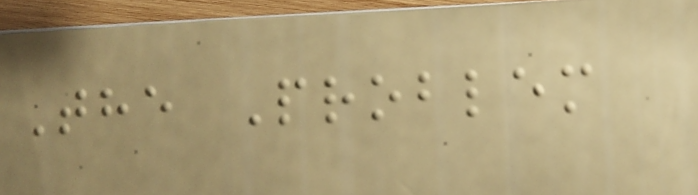The Problem
